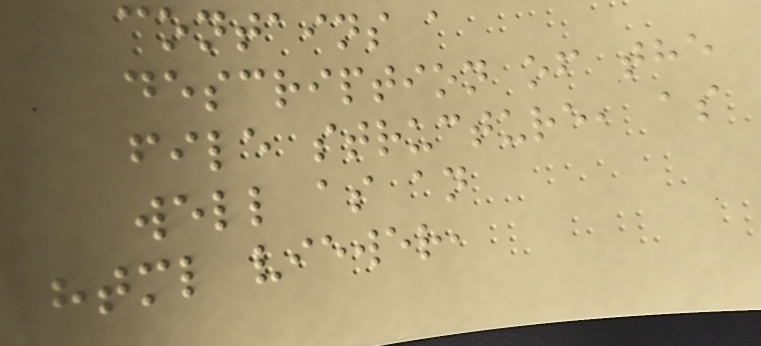contains a
description of the
file structure, as
well as an
html viewer,
